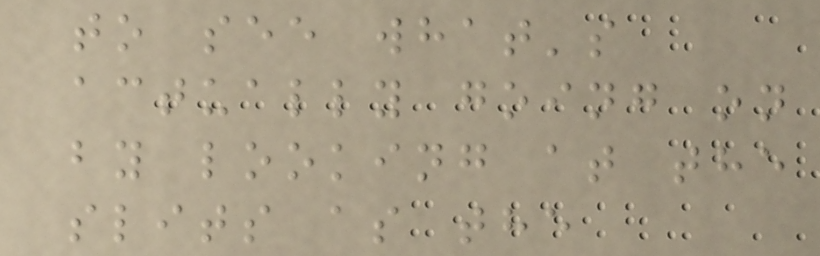to see what's
actually going on
by looking at the
slits as the
